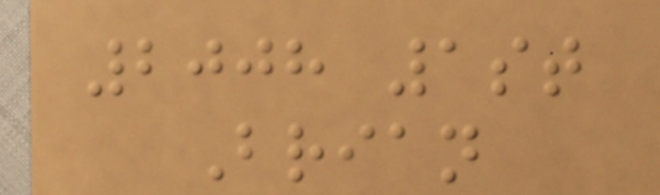2008 1st
Brian
